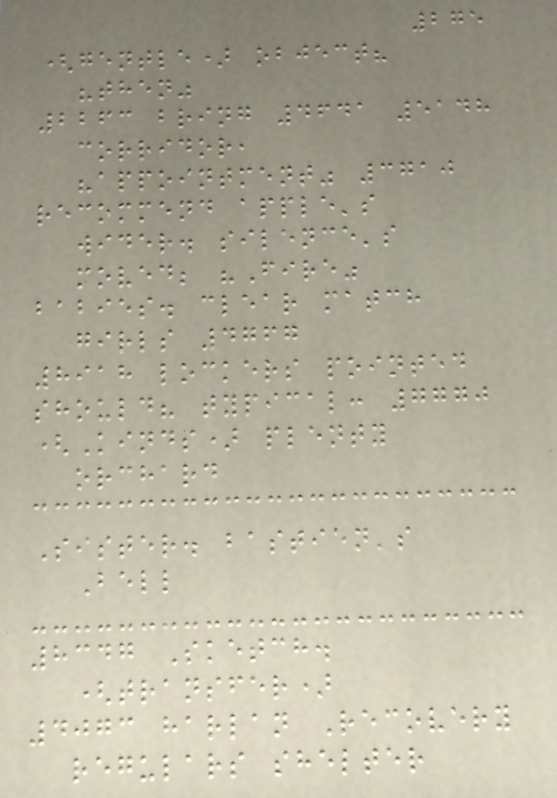275
(gentle) object?
"then"
2263 bring 4641 5148
corridor,
"appointment" 3710
recommend apple's
wider. silence's
moved; "Fire"
babies. clear match
girls 4767
8918 lockers pointed
should? typical: 7770
(Kinds) plenty
orchard
Sister. bastien's
Bell
8347 Sketch.
(transfer)
4073 harlan Recovery
regulars shelter
